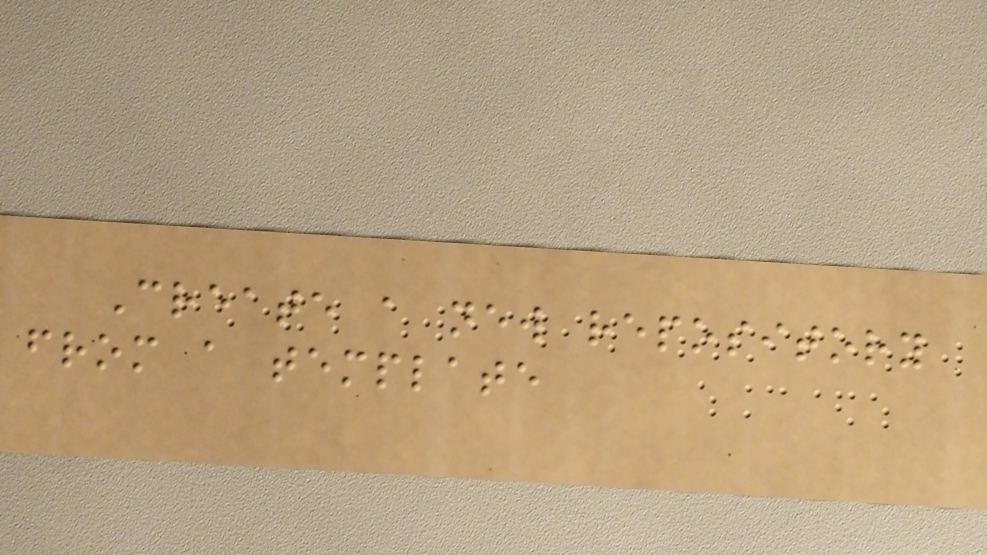Create a new repository
from a template
